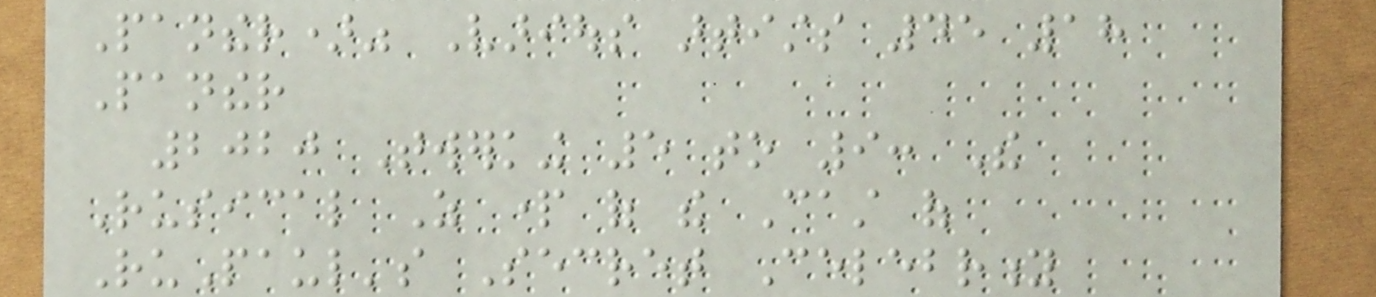Panther)" Various artists 45 18
Panther
2020 Twerking 5 to 9: The
Rusical As part of the Cast of
RuPaul's Secret Celebrity
